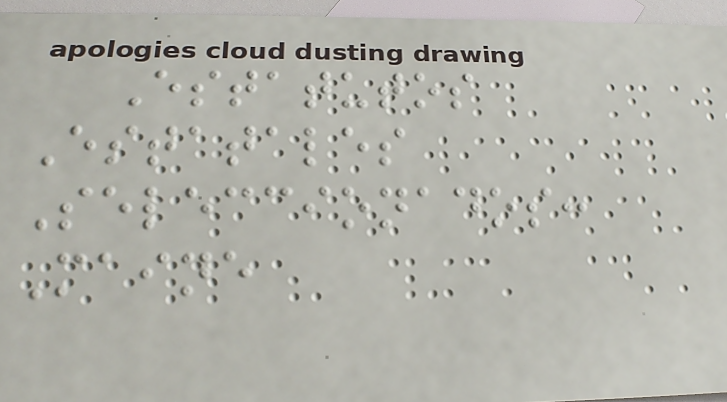Estatutos
Estatales
Seleccionados:
Maine
